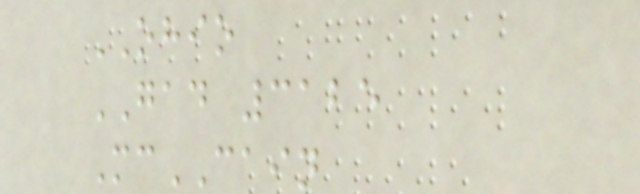OHIO
GAD 3125
McCAIN
